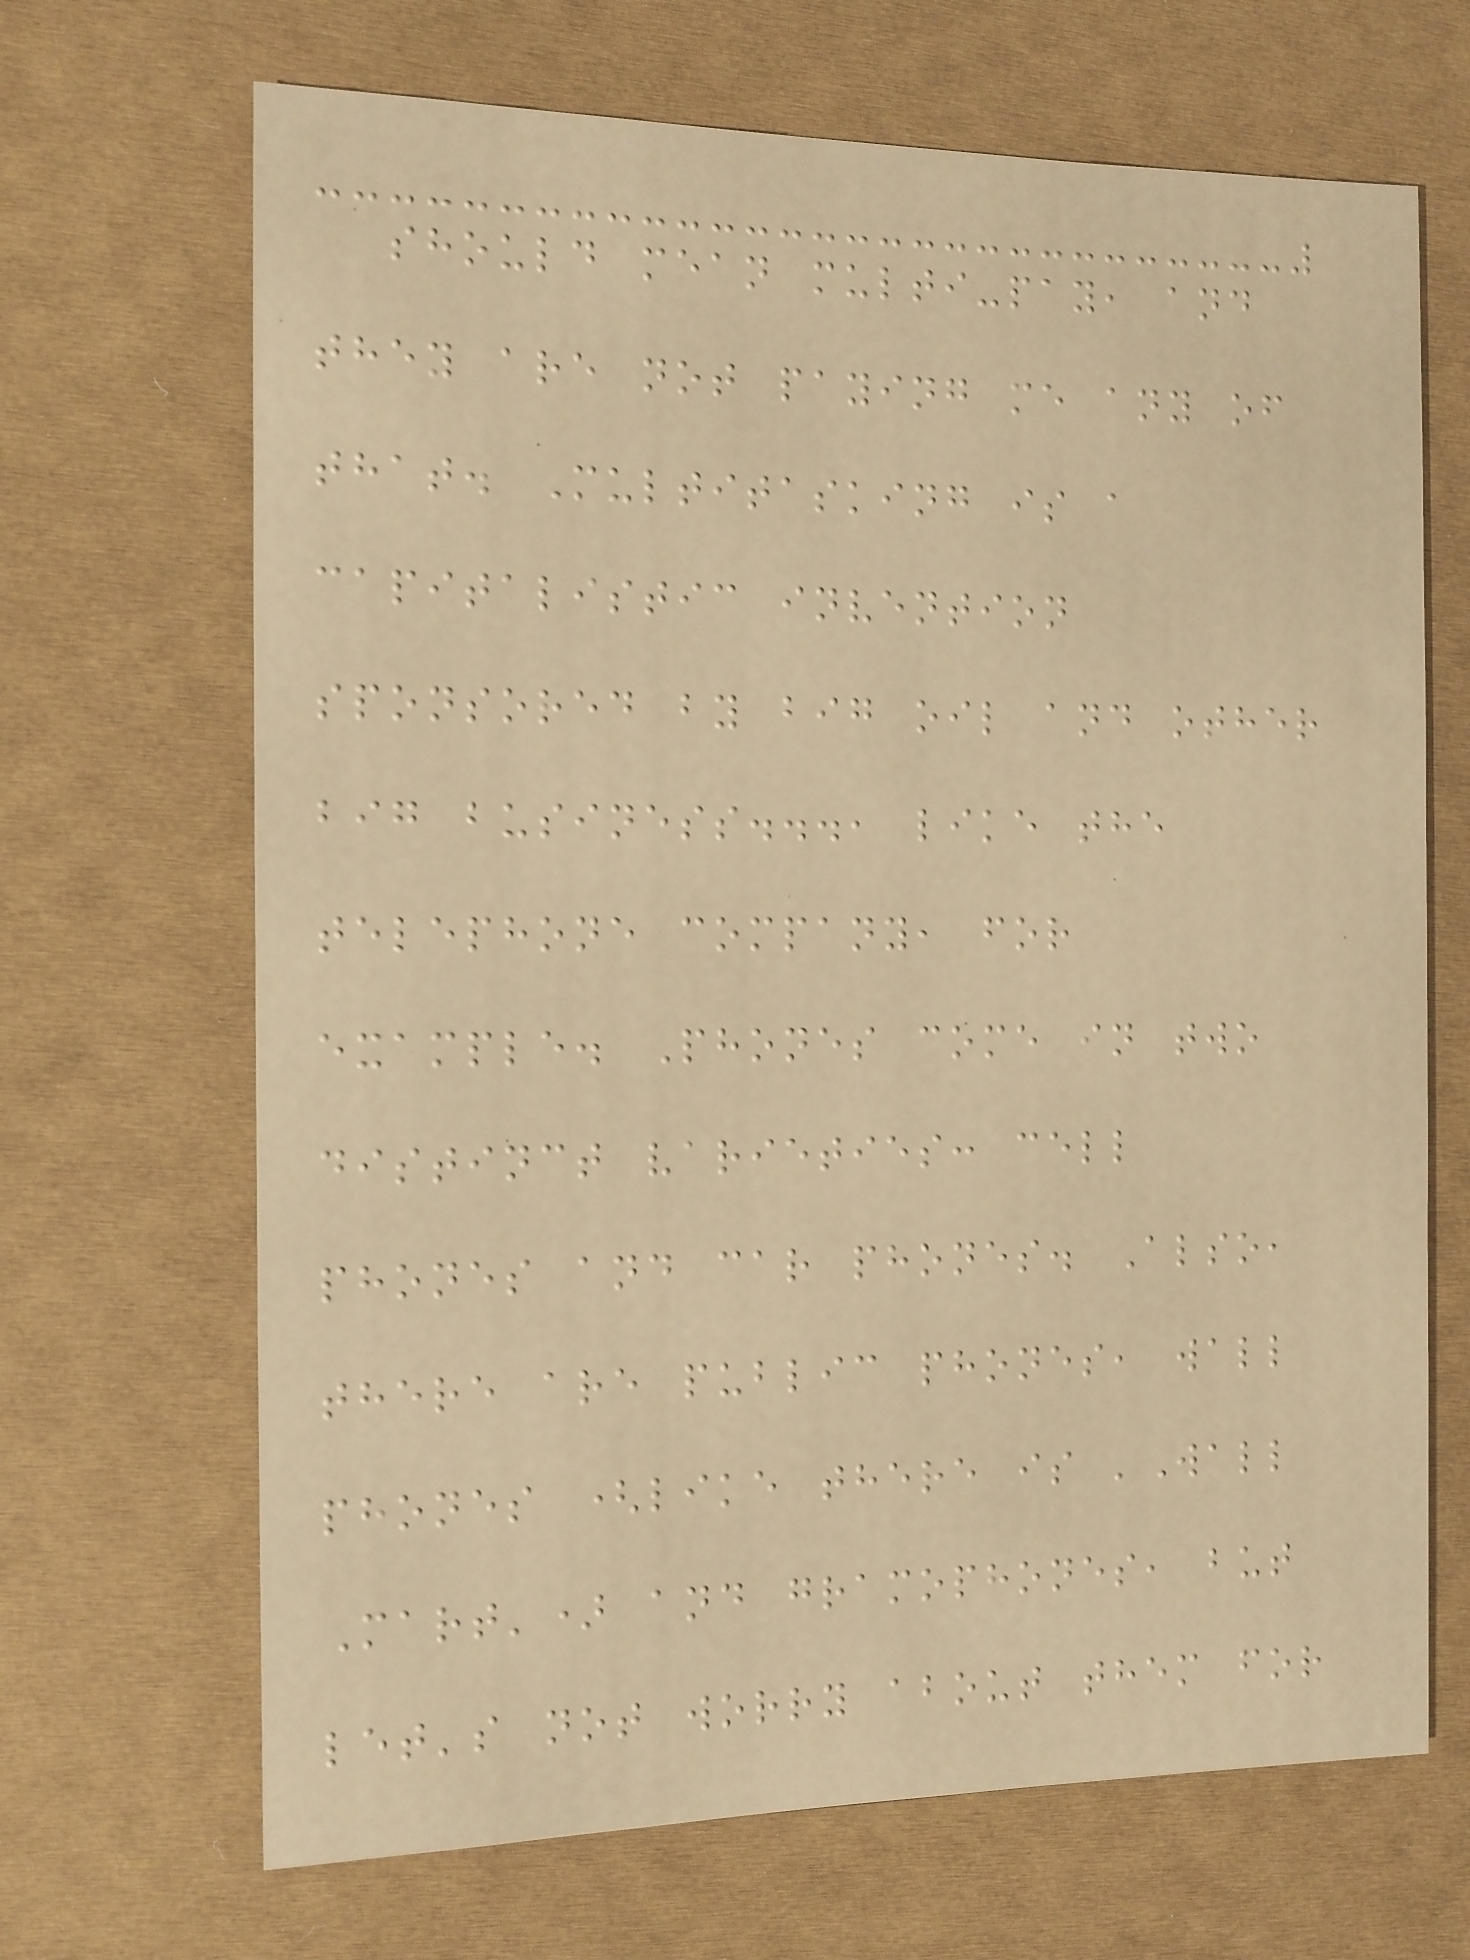should mean multi-pay, and
they are not paying me any of
that. Multitasking is a
capitalistic invention
sponsored by big oil and other
big business..., like the
telephone company, for
example. Phones come in two
distinct varieties: cell
phones and car phones. Also,
there are public phones, wall
phones (like there is 'Wall
Mart') and gramophones, but
let's not worry about them for
